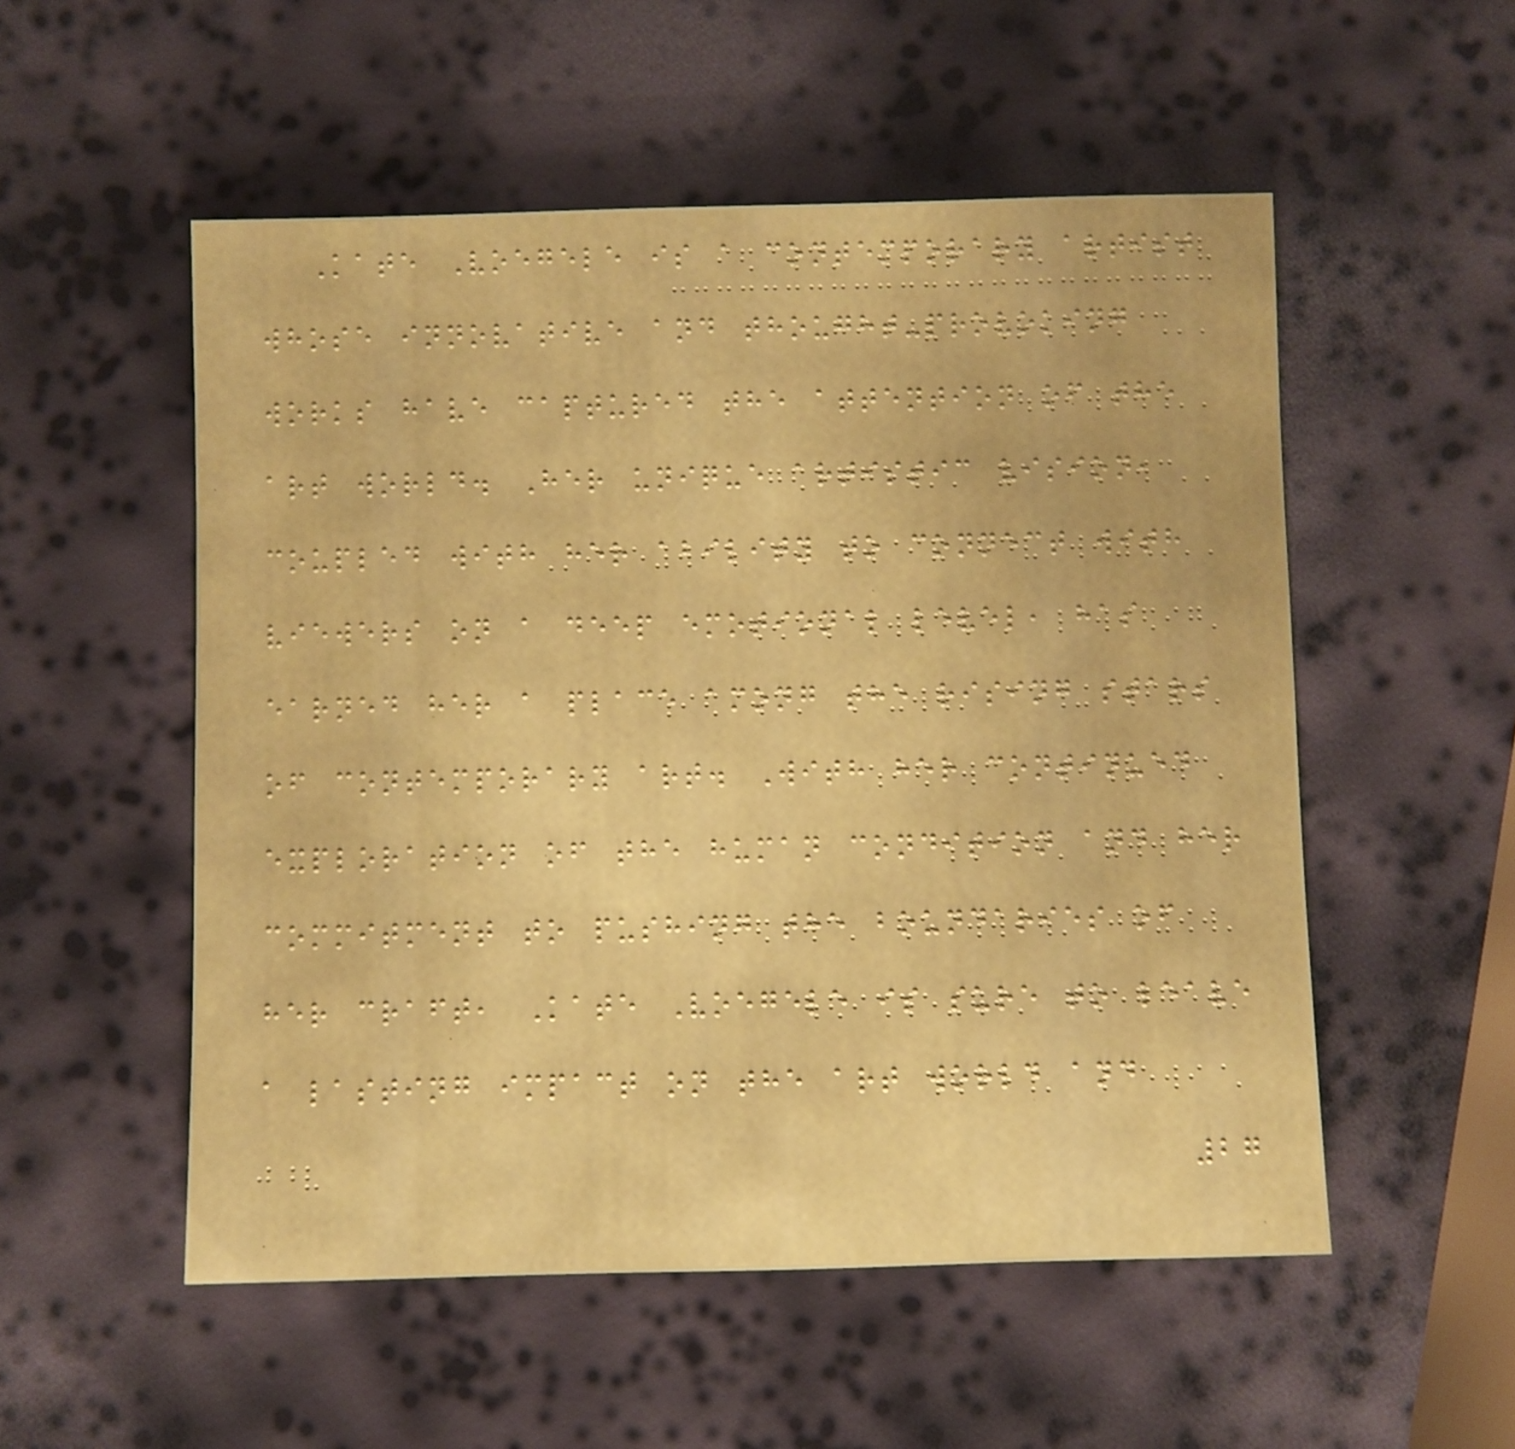Kate Voegele is a contemporary artist
whose innovative and thought-provoking
works have captured the attention of the
art world. Her unique artistic vision,
coupled with her ability to connect with
viewers on a deep emotional level, has
earned her a place among the rising stars
of contemporary art. With her continued
exploration of the human condition and her
commitment to pushing the boundaries of
her craft, Kate Voegele is sure to leave
a lasting impact on the art world and
27
